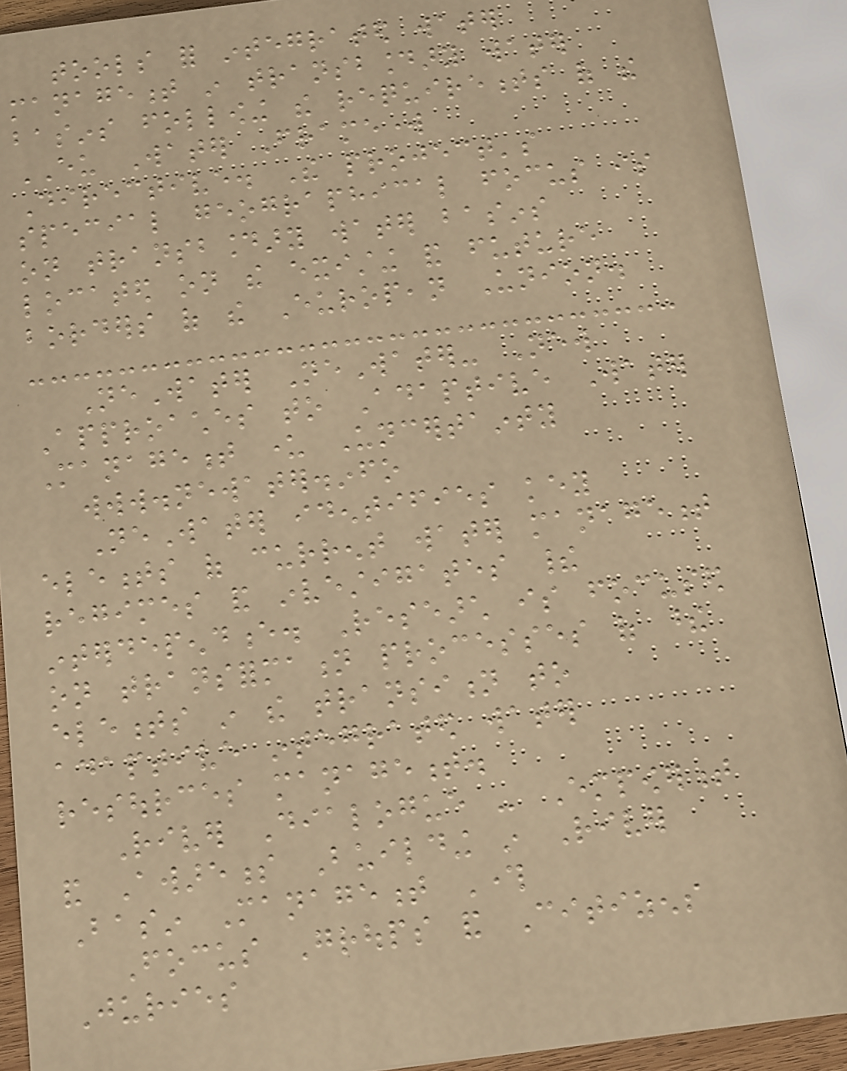tools for integrated water
management in transboundary water
basins following the requirements of the
EU Water Framework
Directive. The project's
special geographical focus is
on transboundary water basins
located on the existing and future
borders of the European Union.
NeWater NeWater- New
Approaches to Adaptive Water
Management under Uncertainty
www.newater.info
NeWater identifies key
elements of current water management
regimes and investigates their
interdependence. Research is focused
on transformation processes of these
elements in the transition to
adaptive integrated water
resources management.
River Dialogue - Empowerment
and Awareness Building in River
Basin Management Through
Focus Groups and Citizens
Juries
